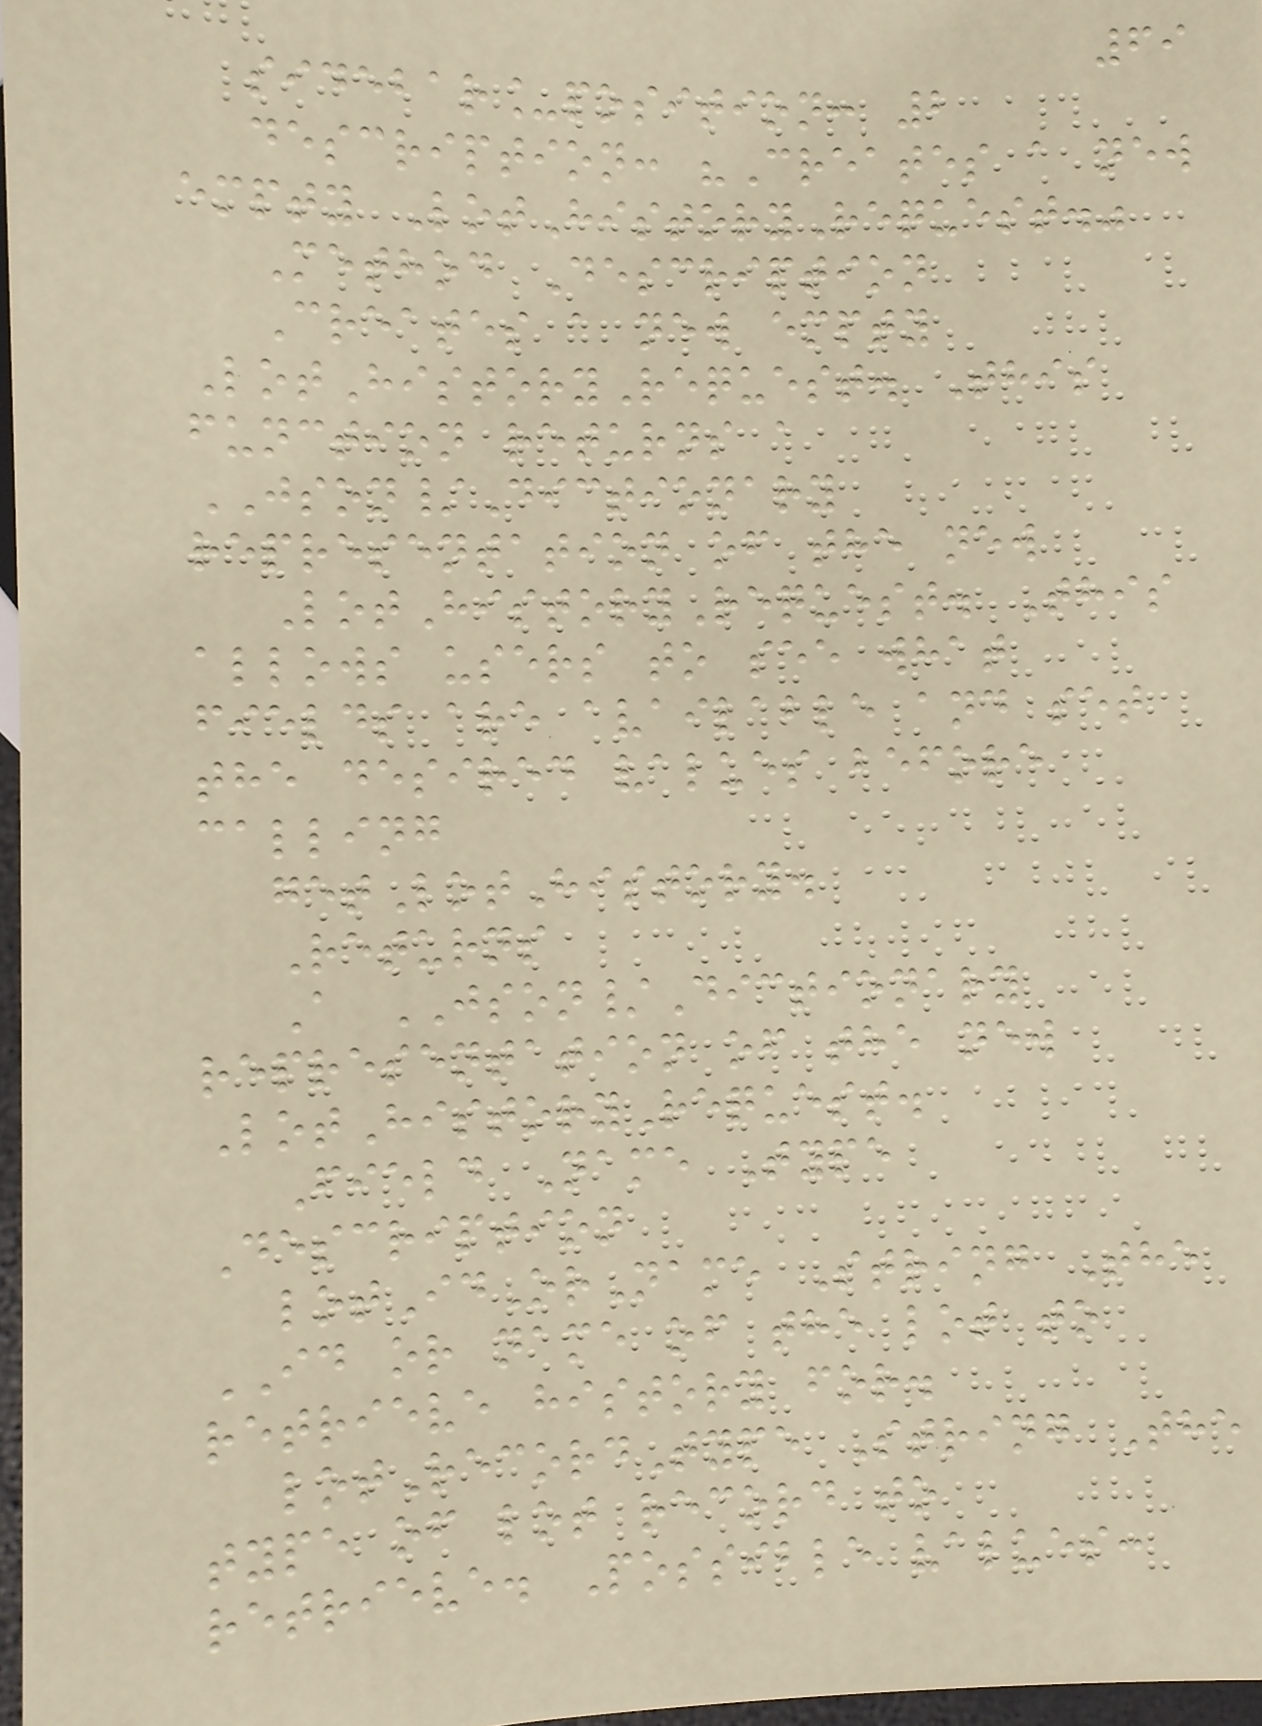69
sidebar_position: 2
description: "Creates a new
empty LotHistoryRequest."
Method Description
Creates a new empty
LotHistoryRequest. This
function returns a
JSON/Dictionary
representation of the new
LotHistoryRequest. This
allows users to see what
fields are available and set
the desired values before
calling
getLotHistory.
Returns
A JSON/Dictionary
representation of the new
LotHistoryRequest.
Field Name Type
Description
lotIdOrName String The
ID or name of the lot to
retrieve history for.
lotRecordType String The
type of lot record to
retrieve. Possible values:
